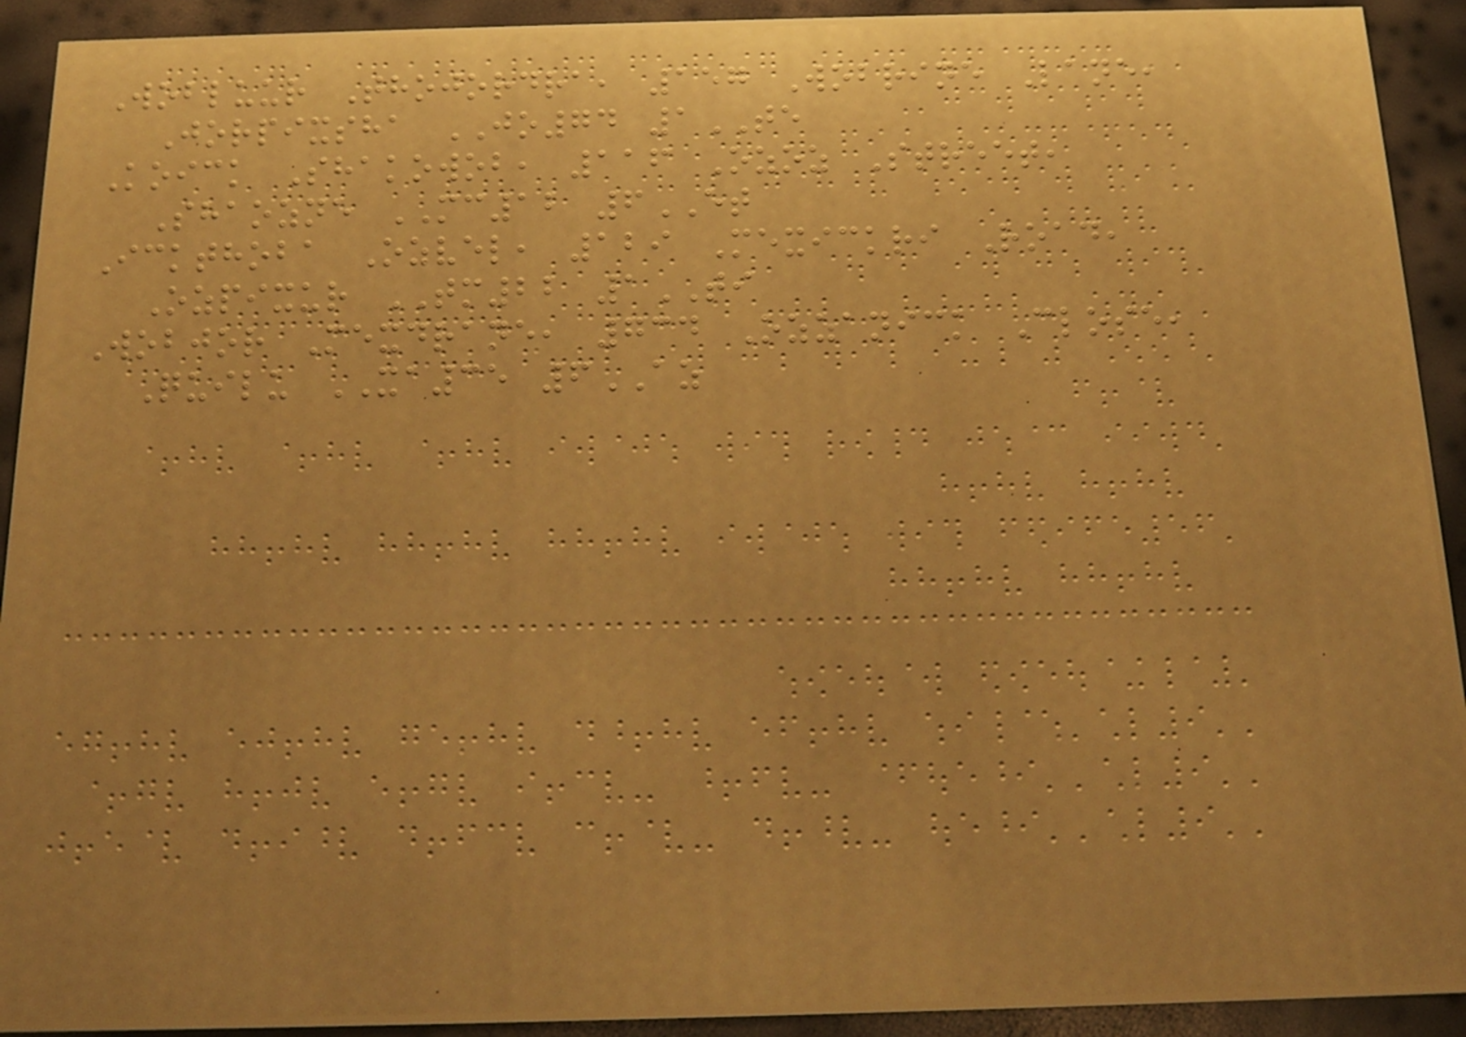Wobluur Thojordra, 157 Wobrine Lane,
Jorpixsha JO74 1TE
Koick Shakowob, 116 Ozoz Street,
Shaozne MC12 6ET
Ickthoba Ozvel, 129 Mexickri Road,
Ozpixur TM22 1TI
Wobjor Mexdrane, 734 Ozzanick Close,
Quilu XA35 6AZ
